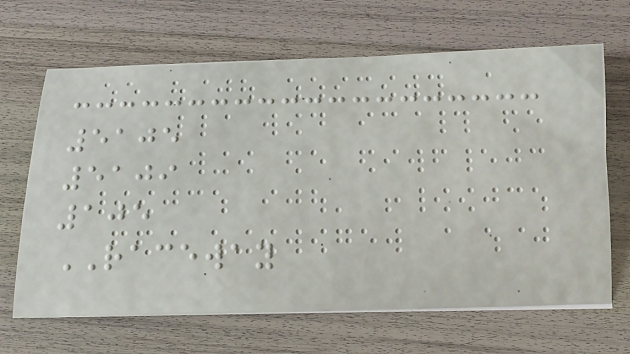5105
5109
105
RACEWAY
